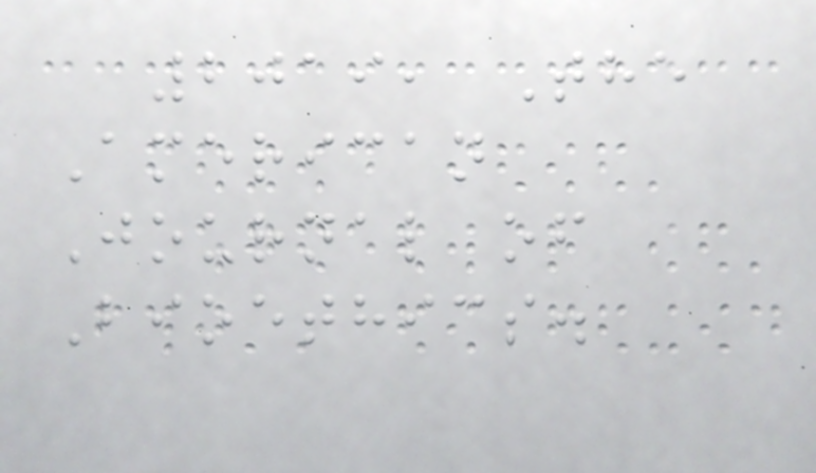2019, The
American
Journal of
Bioethics.
